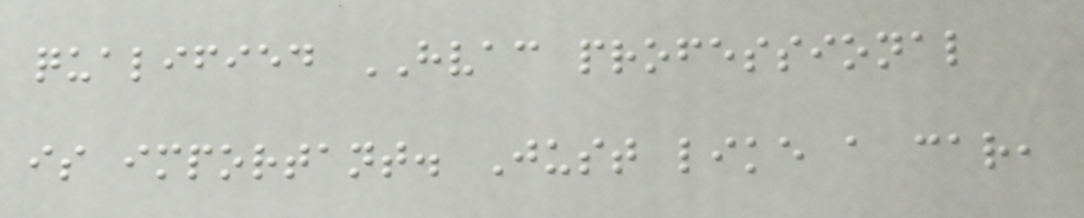qualified HVAC professional
is important. Just like a car,
